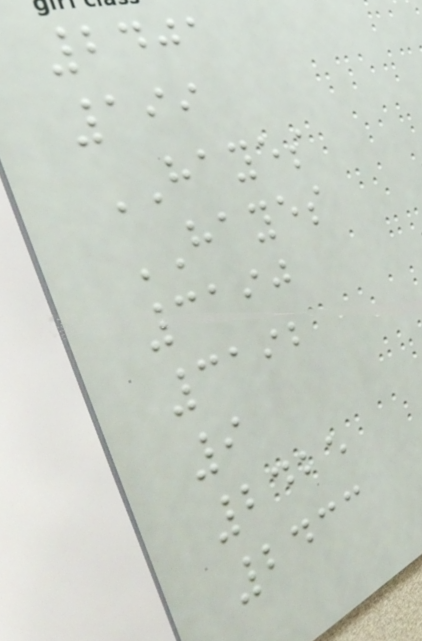2401
199
HAYES
HAYES
3190
3192
9
2425
2433
